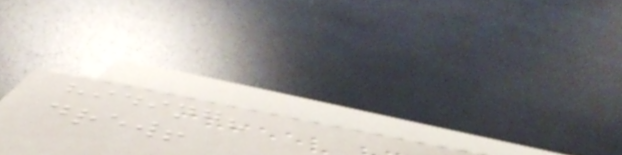hiding?
drew!
